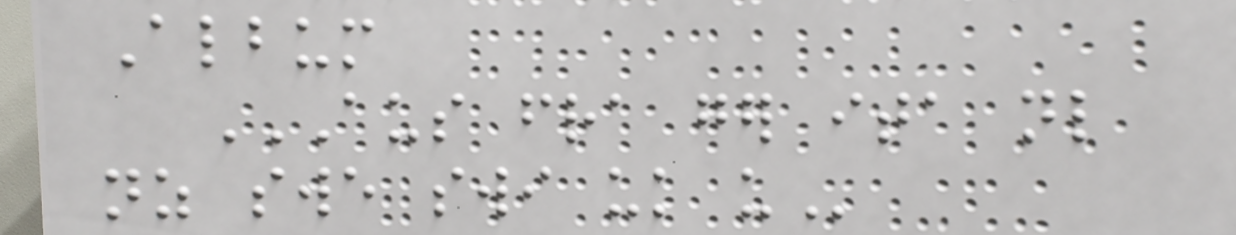Album
AUS FRA GER ITA NL
NZ SWE SWI UK US
